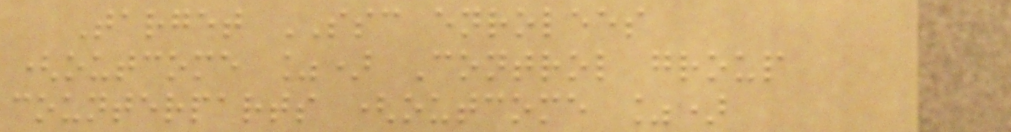Target SSC enrolees
(outcome %) Control group
counterparts (outcome %)
